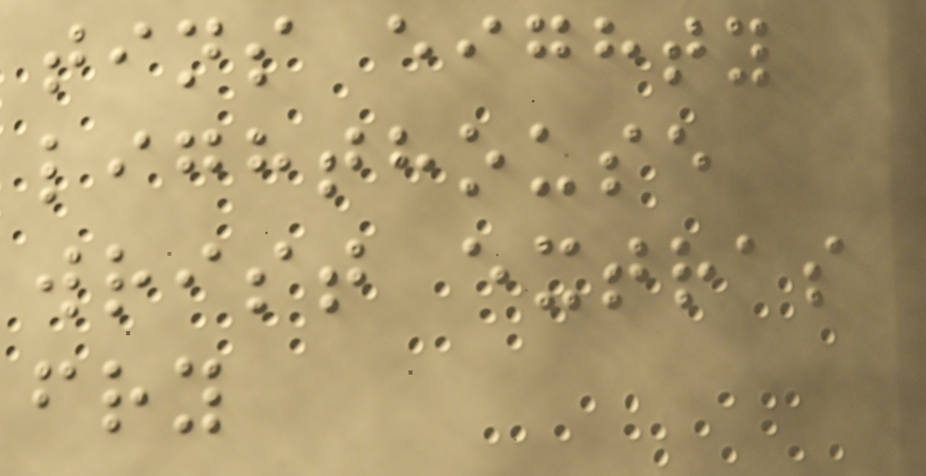tins eighty
lighthouse
wrist extras
fry
